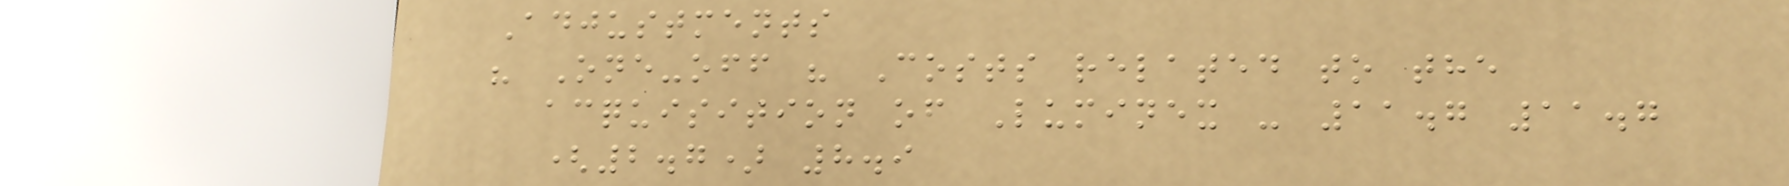Adjustments
" One-off " Costs related to the
acquisition of Luminex - 11.7 11.7
(2.7) 8.9
